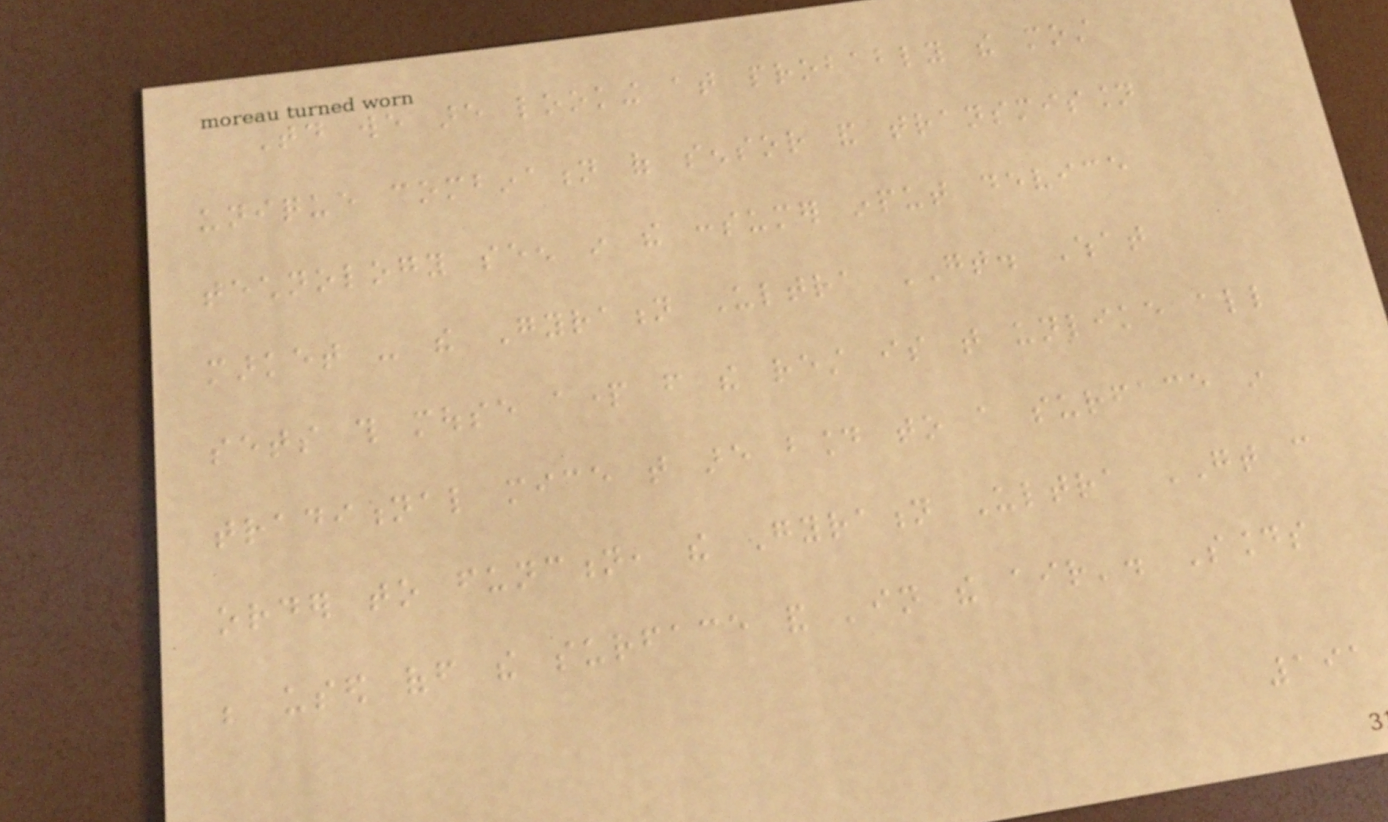Today we are looking at probably the most
unique combination of sensor and transmission
technology seen in the consumer input device
market - the Gyration Ultra GT. What
sets this mouse apart from the rest is that unlike all
traditional mice that are bound to a surface in
order to function, the Gyration Ultra GT can
be used off the surface and 'in the air'. Sounds
191
